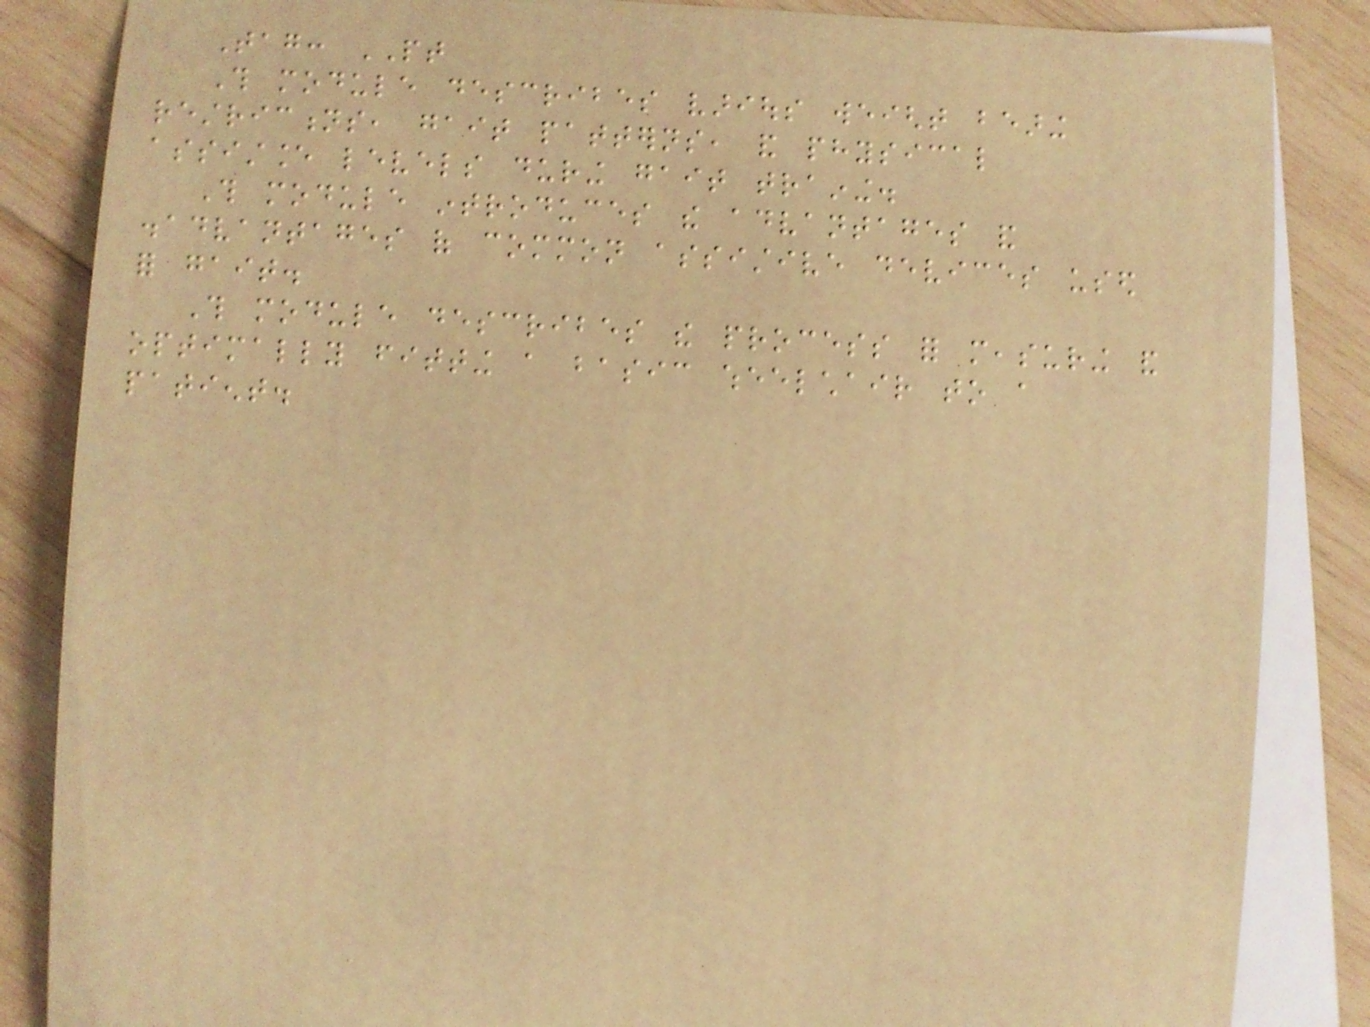Tag: PT
This module describes various weight bearing
restrictions, gait patterns, and physical
assistance levels during gait training.
This module introduces the advantages and
disadvantages of common assistive devices used
for gait.
This module describes the process for measuring and
optimally fitting a basic wheelchair to a
patient.
